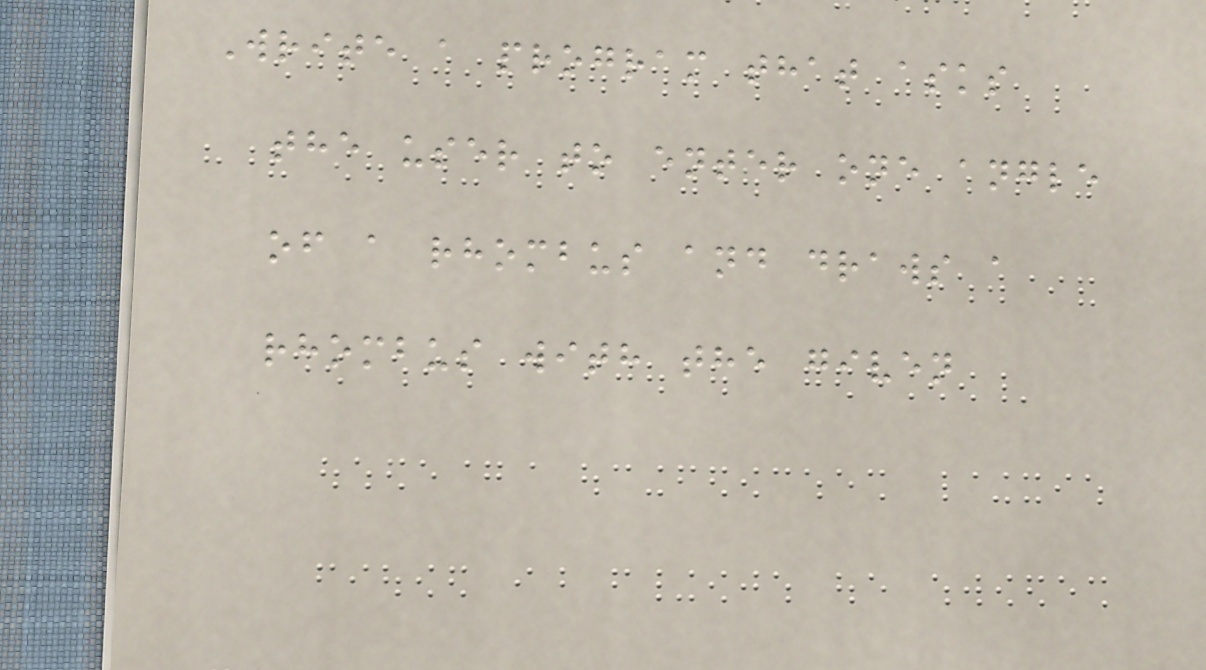Write a program that asks
the user to enter one angle
of a rhombus and draws a
rhombus with the given
